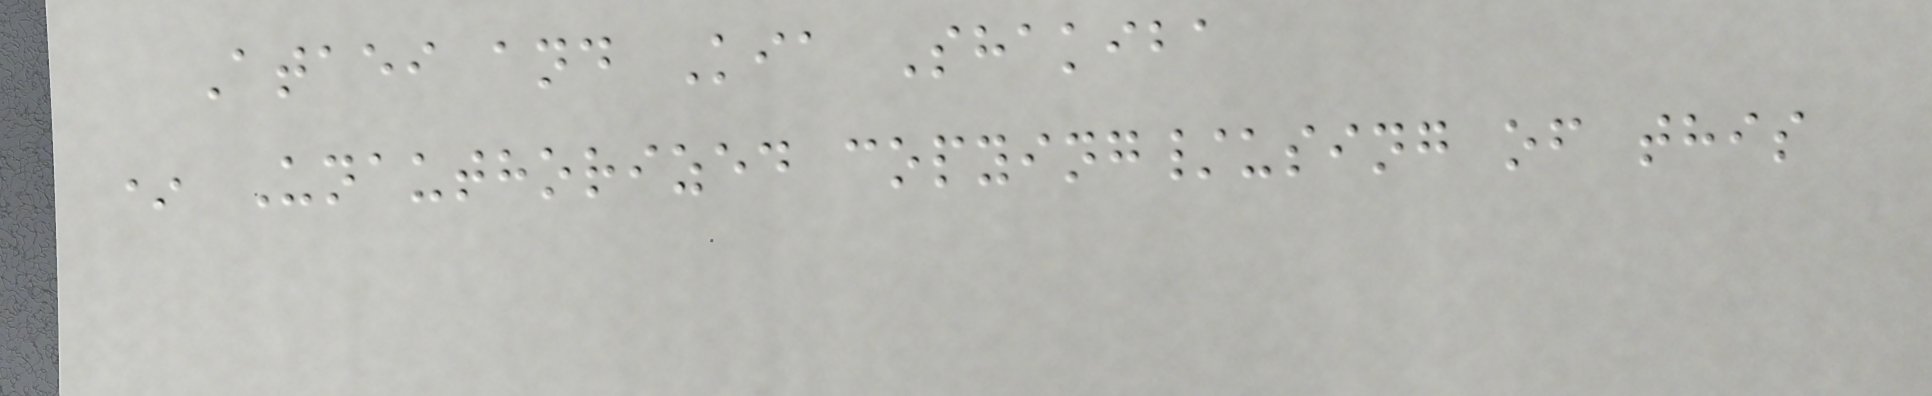Ataei and Kia Shakiba
* Unauthorized copying/using of this
